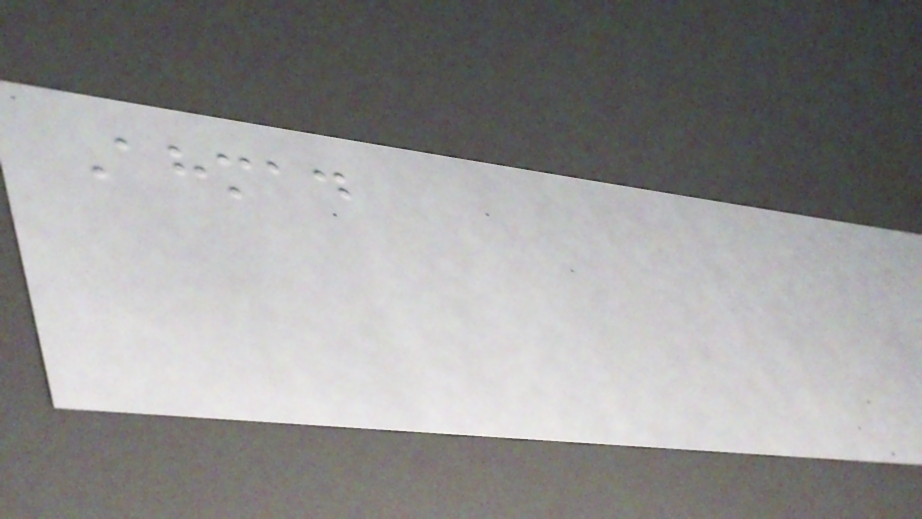Ahmad
